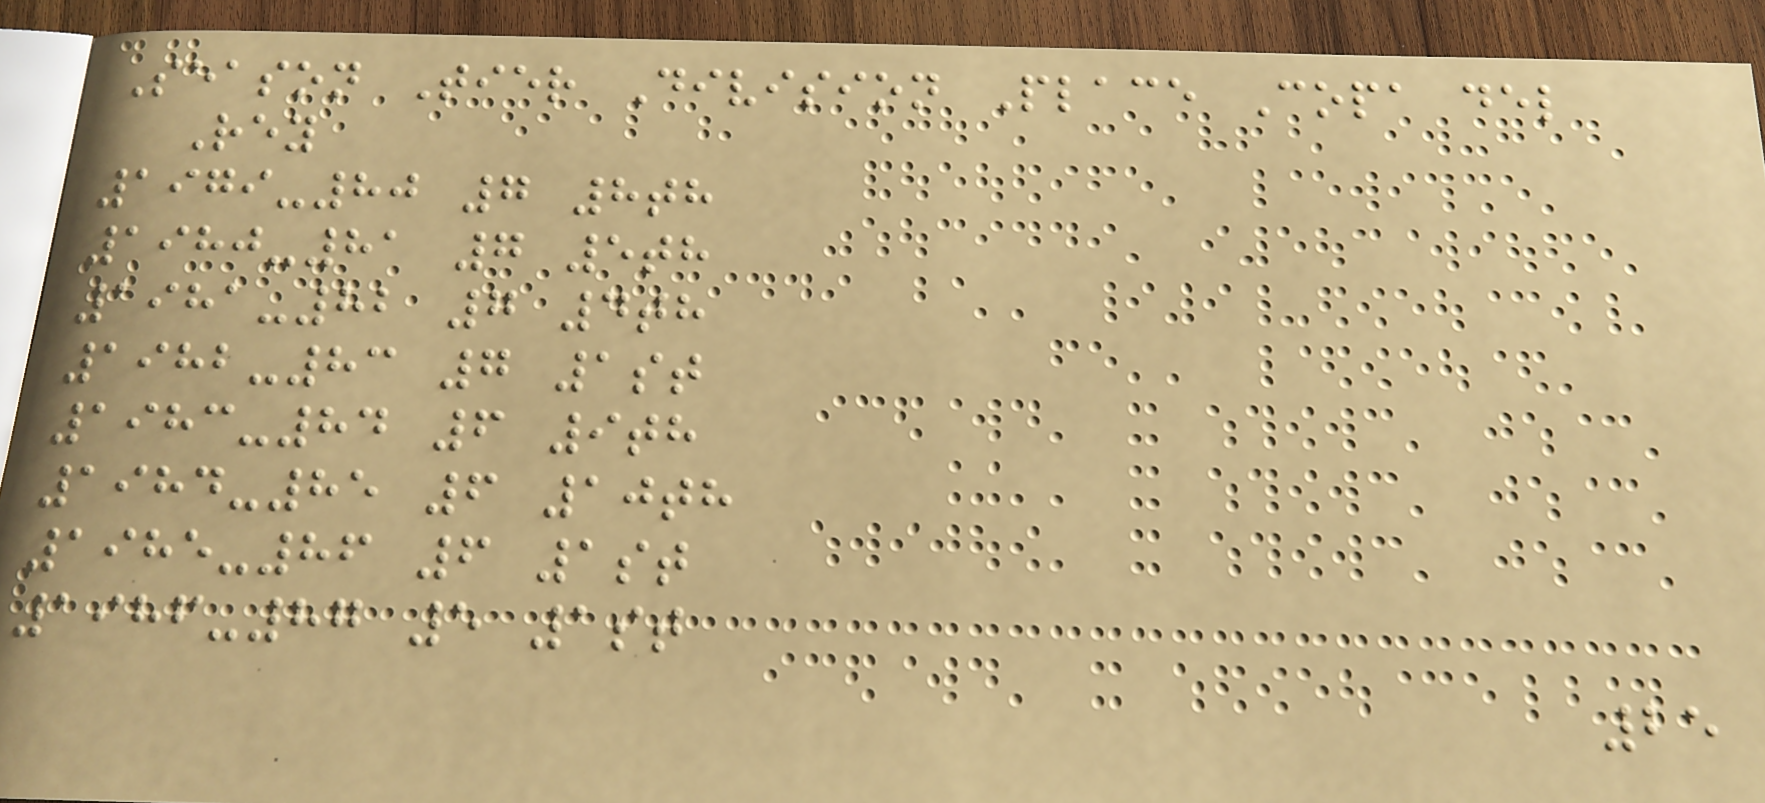Season Tier Division Place Copa del
Rey
1979-80 7 8th
1980-81 7 5th
1981-82 7 4th
1982-83 7 1st
1983-84 6 9th
1984-85 6 10th
1985-86 6 1st
1986-87 5 1st
25
